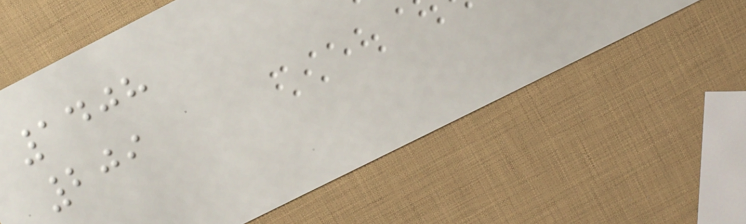1408
209
